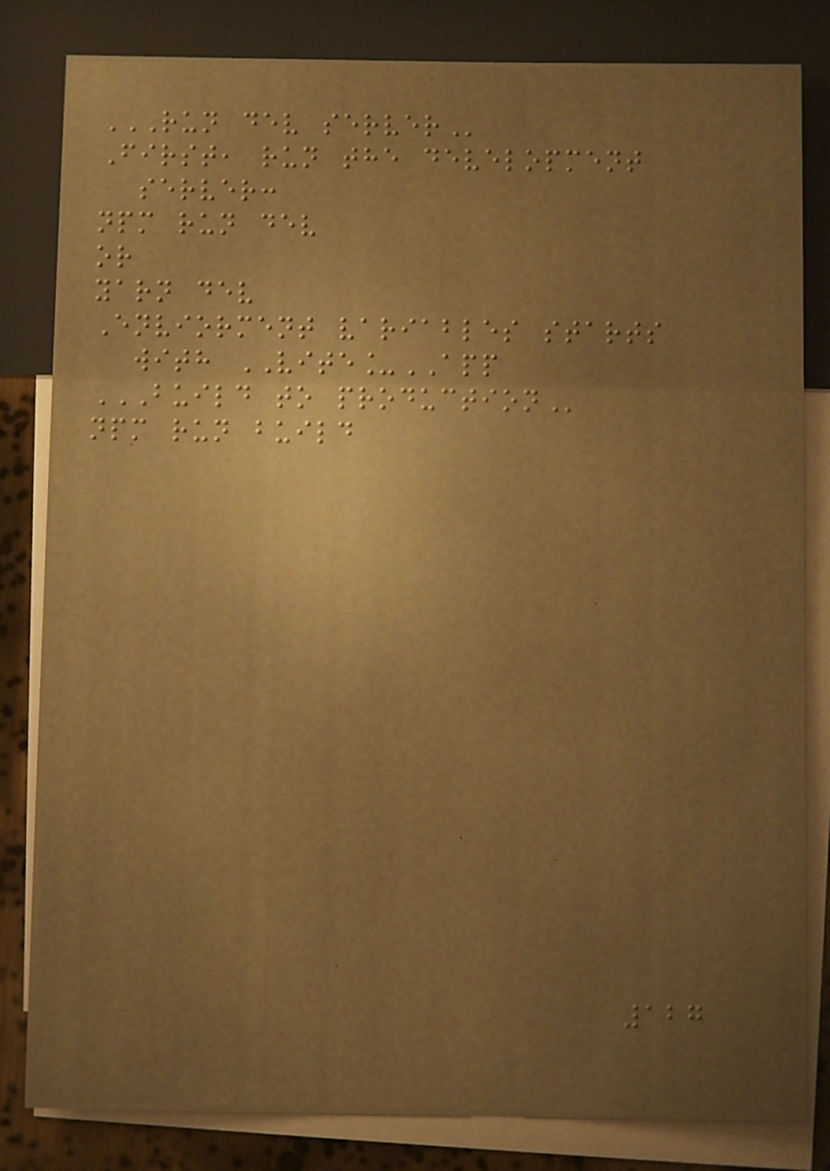RUN DEV SERVER
First, run the development
server:
npm run dev
or
yarn dev
Enviorment variables starts
with VITE_APP
BUILD TO PRODUCTION
npm run build
127
